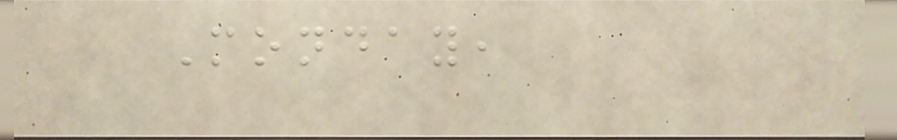Monday,
